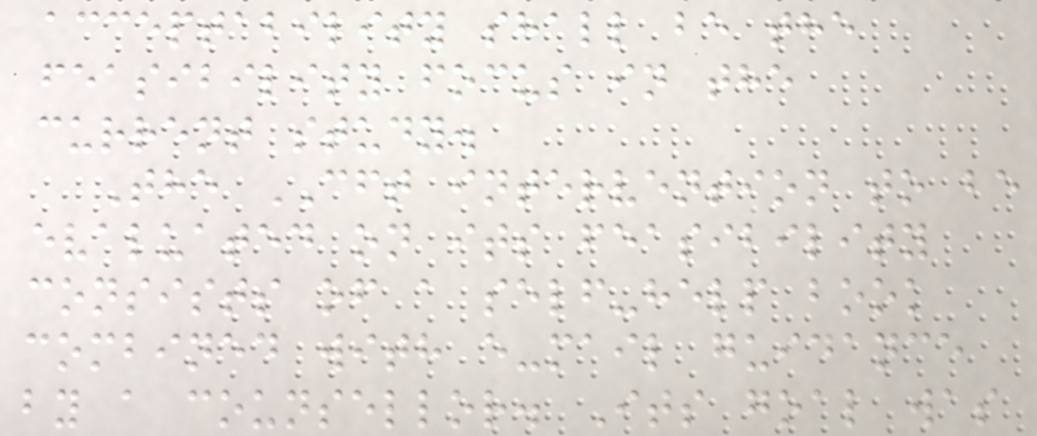acceptability shall be the
feasibility focus in the
current study.
The CFT intervention to be
evaluated on its feasibility
consists of a self-help book
combined with e-mail guidance
by a counsellor. Its goal was
